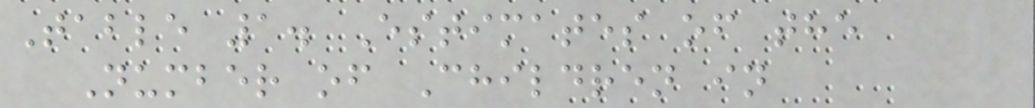Table 1. Estimates of the
Number of Children in
